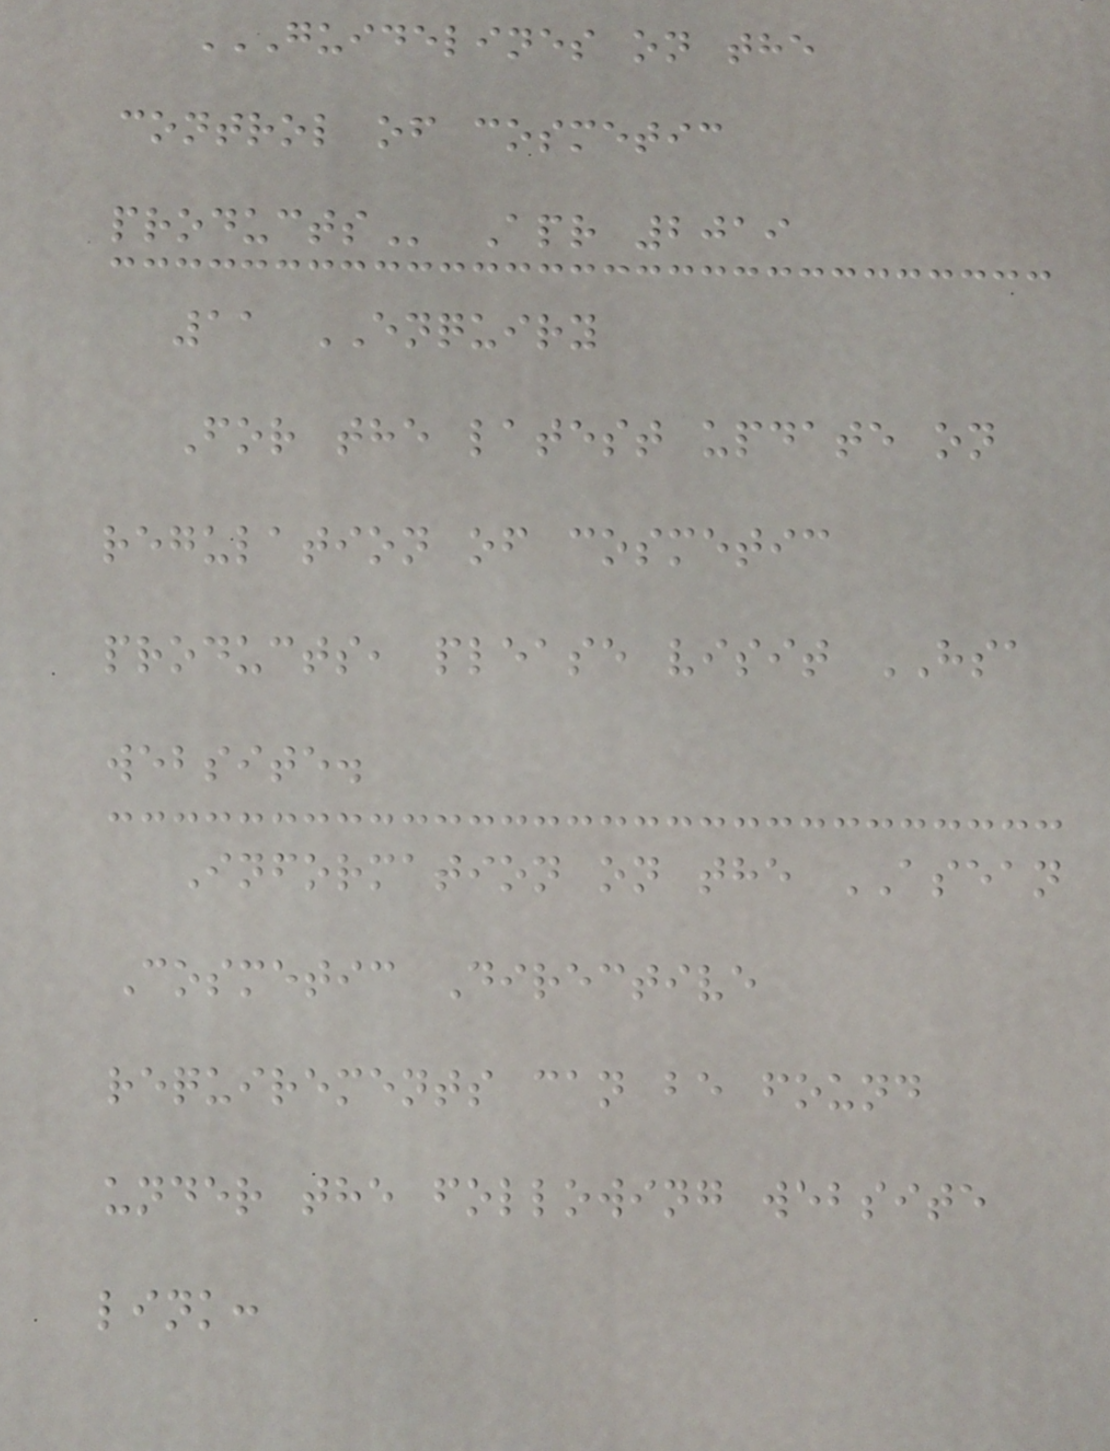GUIDELINES ON THE
CONTROL OF COSMETIC
PRODUCTS Apr 2019
11 ENQUIRY
For the latest update on
regulation of cosmetic
products, please visit HSA
website.
Information on the ASEAN
Cosmetic Directive
requirements can be found
under the following website
link:
